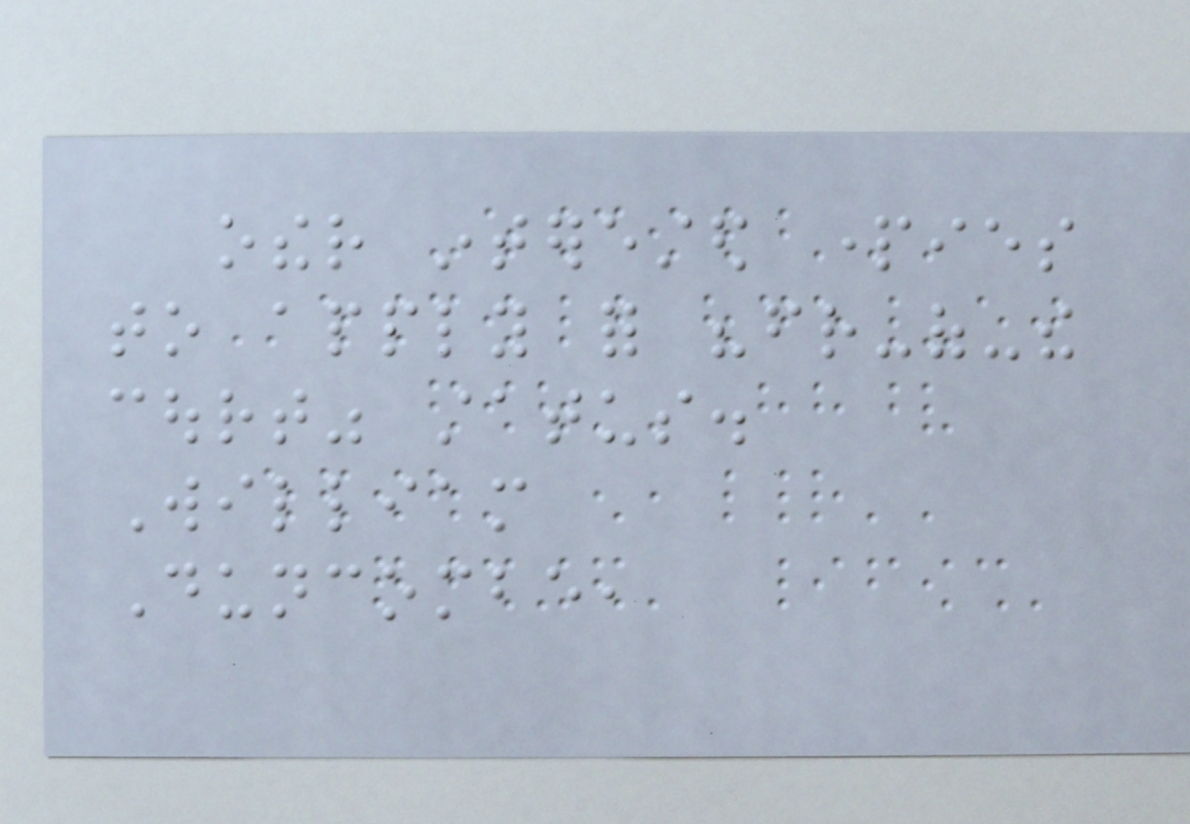other interested parties
to apply for "friend-of-the
court" status.
William
Duncombe,
